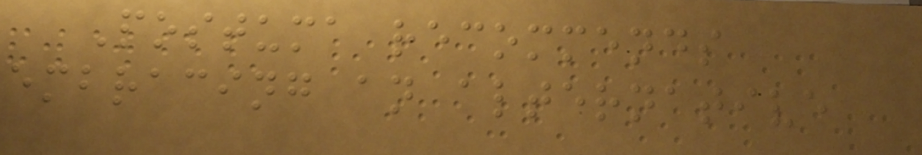Postuma recommends
embracing an alternative
